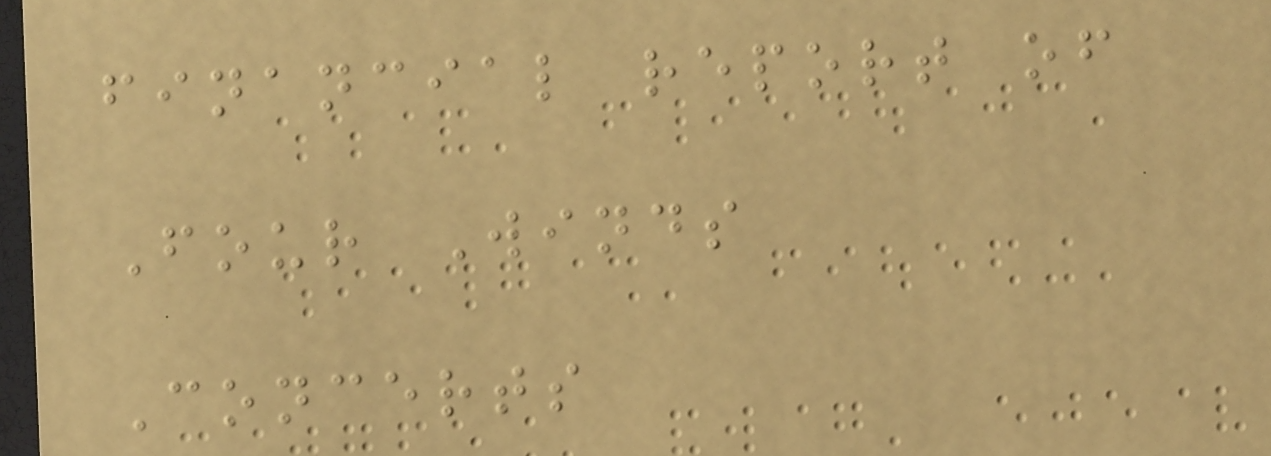financial report of
Four Winds
Concerts
